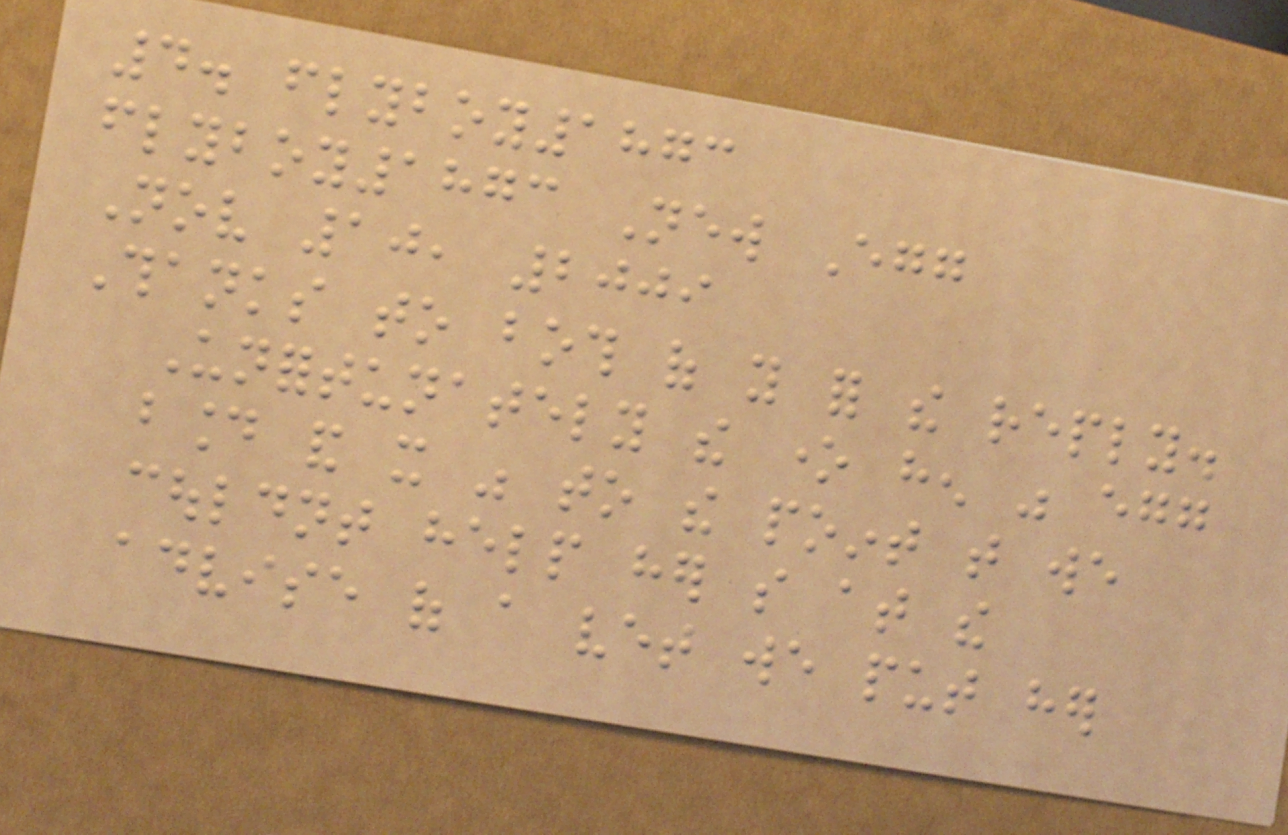4. flyboy1873
flyboy1873 New Egg
Nov 10, 2009
Thanks to both of you for the reply.
Unfortunately the one hen was egg
bound and it was to the point that we
couldnt help her so at the
advise of a vet we put her
